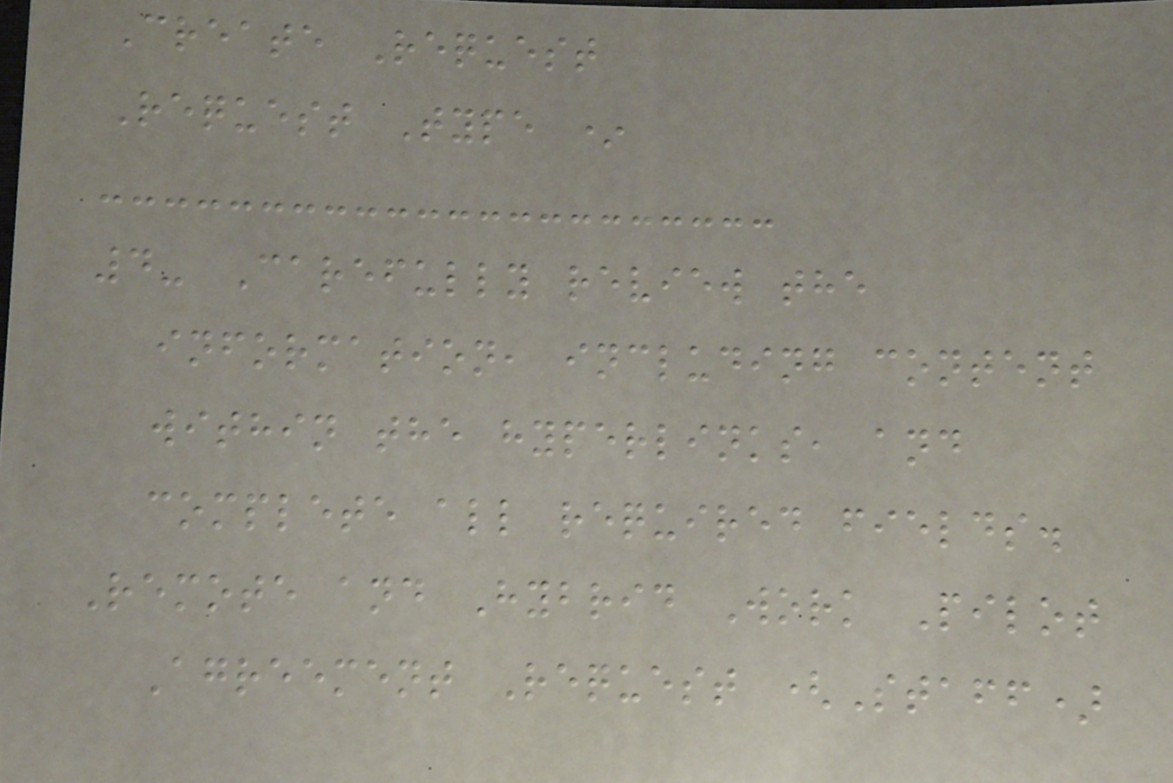Create Request
Request Type *
4- Carefully review the
information, including content
within the hyperlinks, and
complete all required fields.
Remote and Hybrid Work Pilot
Agreement Request (Staff)
